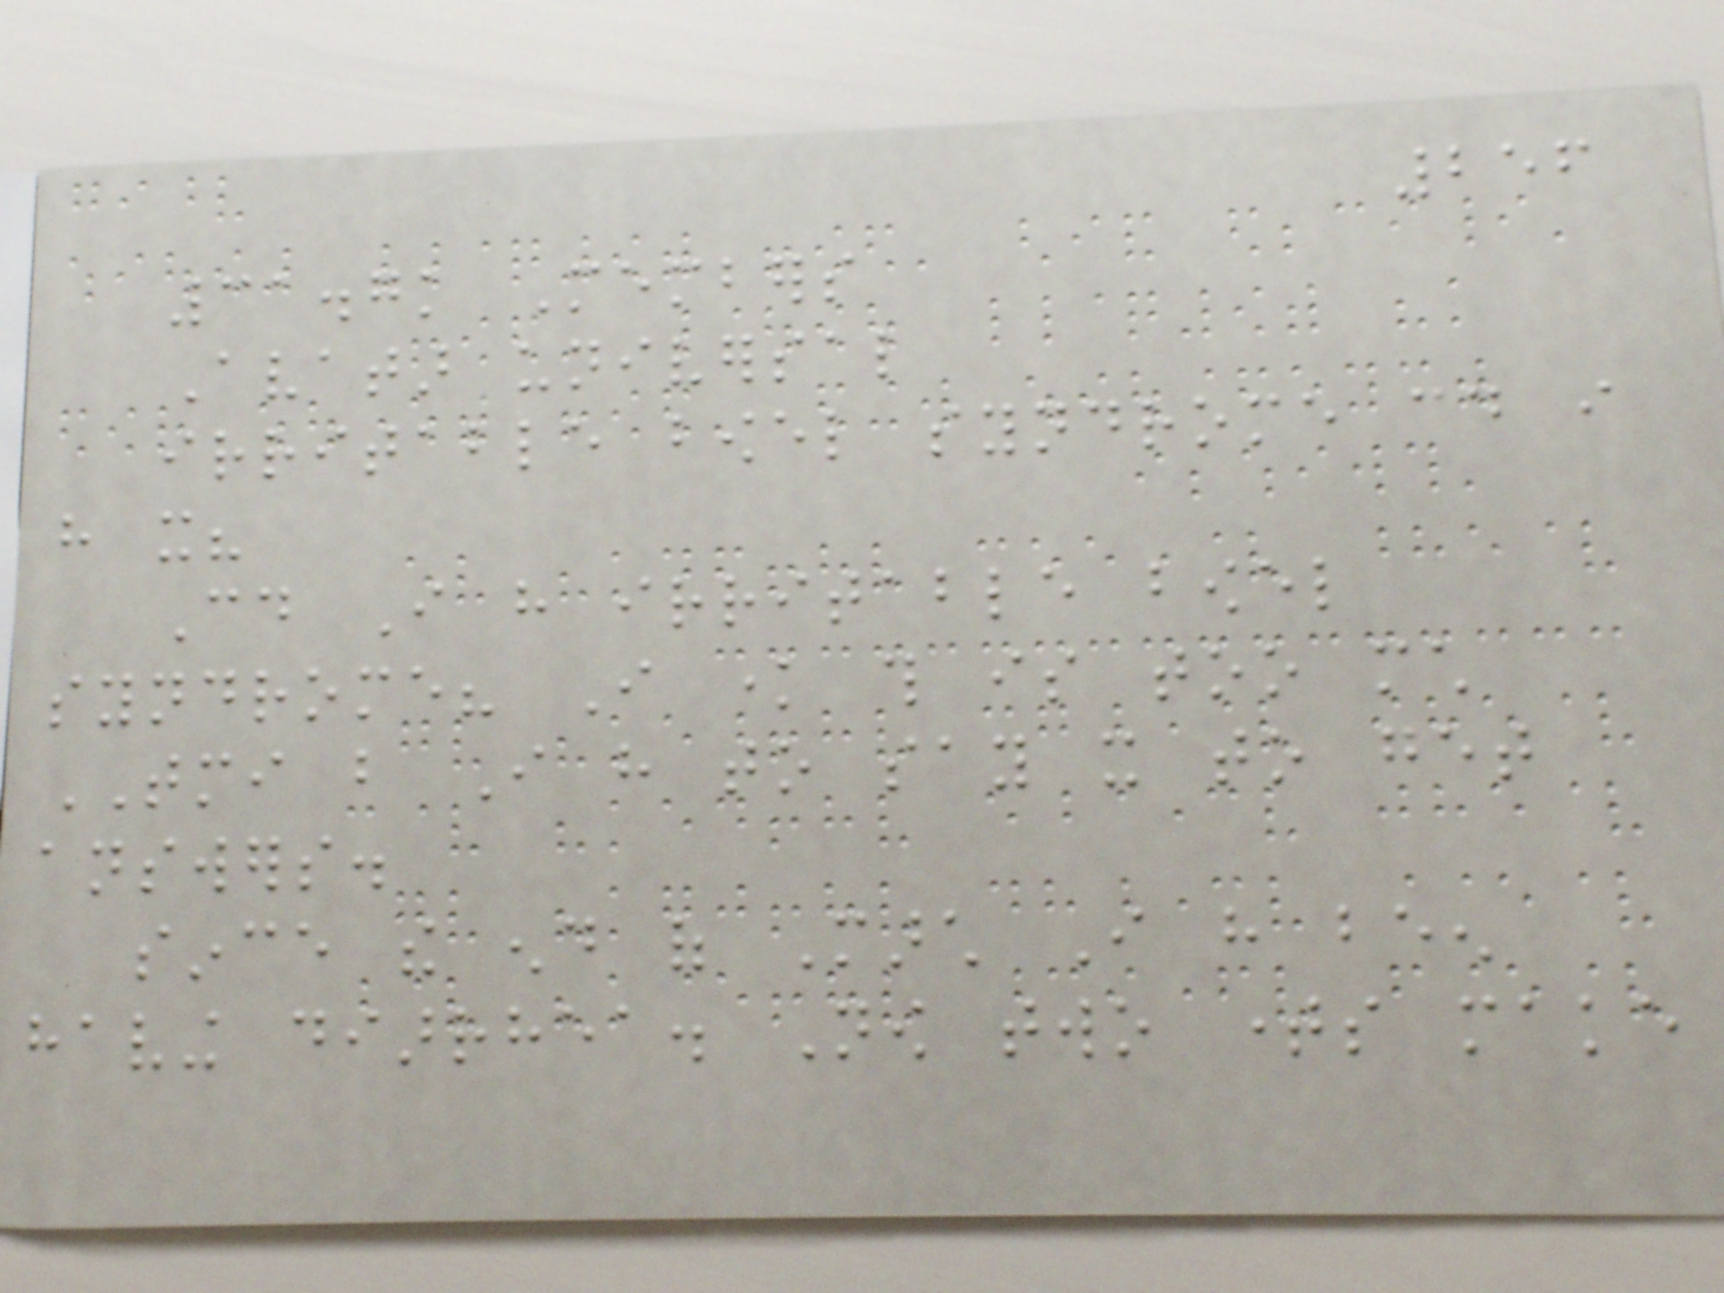256
31.7k Members
Avatar universal
irritable bowel syndrome could i
have it?
Could I have irritable bowel
syndrome? I know this is too much
TMI but I have to say it to get
answers.
since the end of March I have been
having diarrhea. Now two times make
